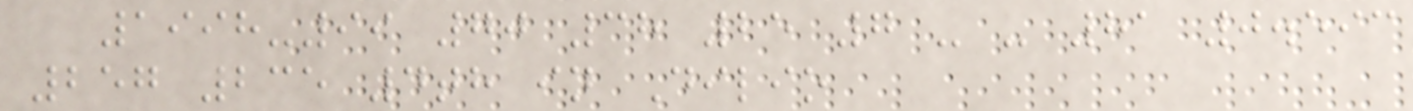1998-99 70 38 25 7 - - 81 0.593
257 235 4th in Dilio
